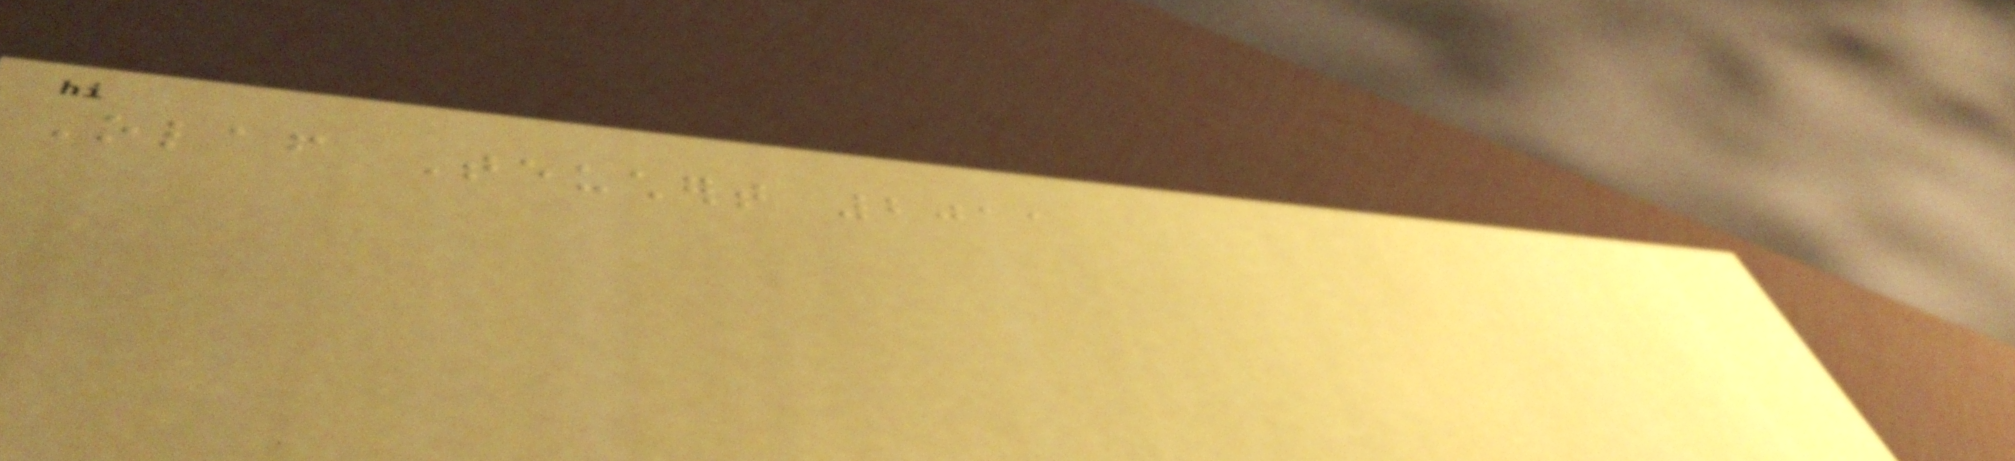Olaf Teuchert 2011
